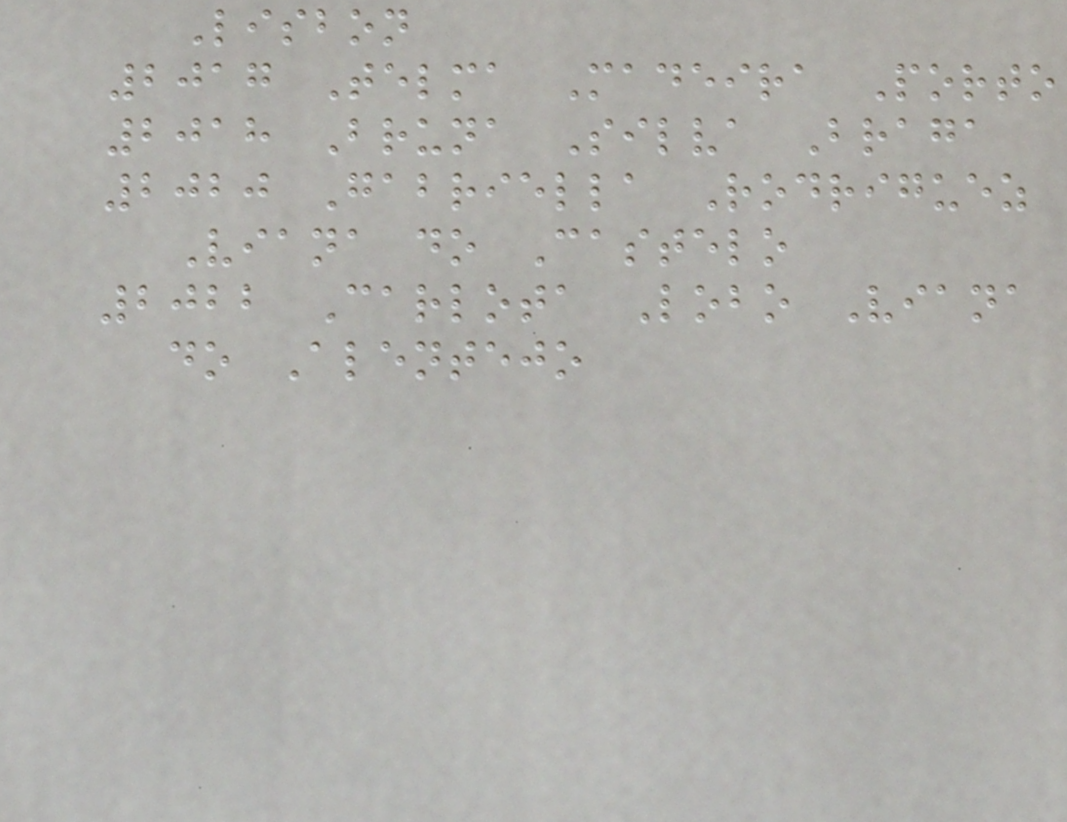Lisbon
2017 Telma Madeira Porto
2018 Bruna Silva Braga
2020 Gabriella Rodriguez
Viana do Castelo
2022 Carlota Lobo Viana
do Alentejo
